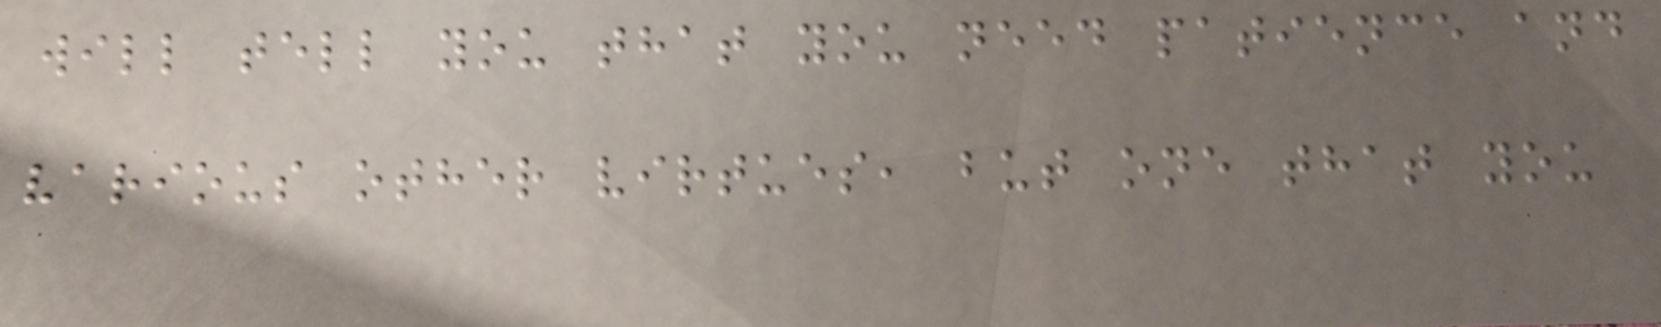will tell you that you need patience and
various other virtues, but one that you
